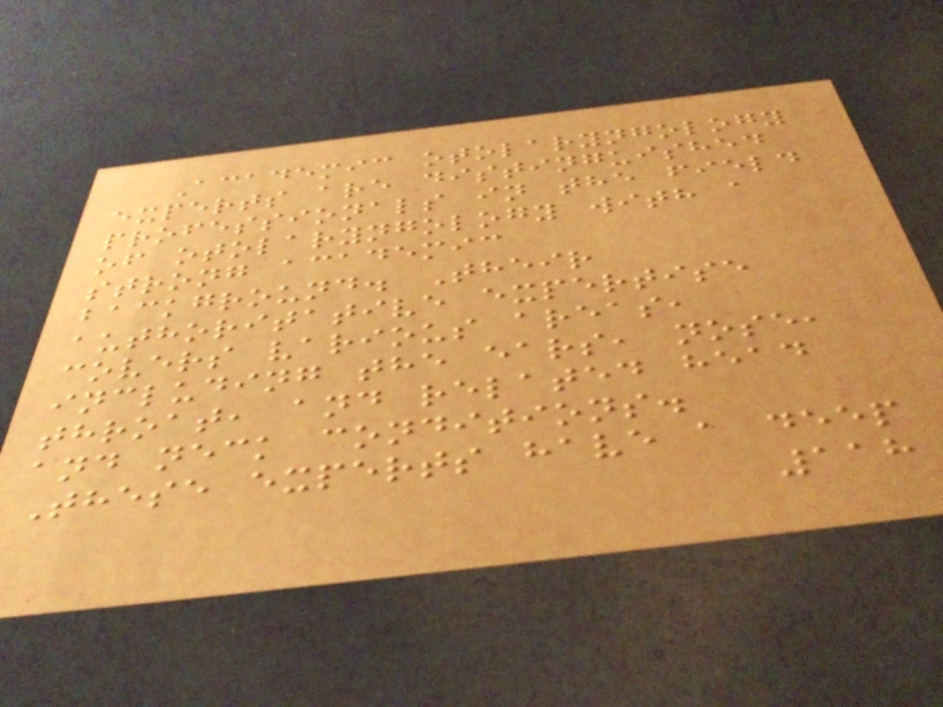Academic otolaryngology
experts are distinguished
professionals in the field
of otolaryngology with a
strong academic
background. Their
authoritative expertise
covers various areas,
including the ears, nose,
throat, and related head
and neck conditions.
These experts have a deep
118
